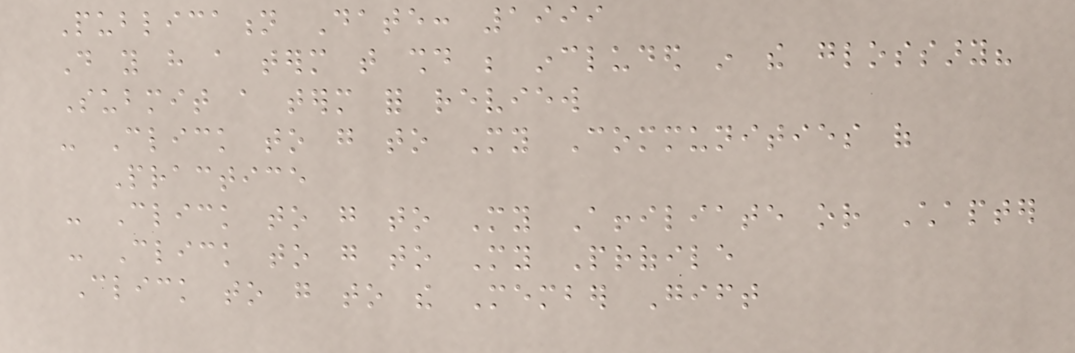Publication Date: 1999
Do you have a term that should be included in the glossary?
Submit a term for review
- Click to go to My Communities of
Practice
- Click to go to My Affiliate or Chapter
- Click to go to My Profile
Click to go to the Member Gift
